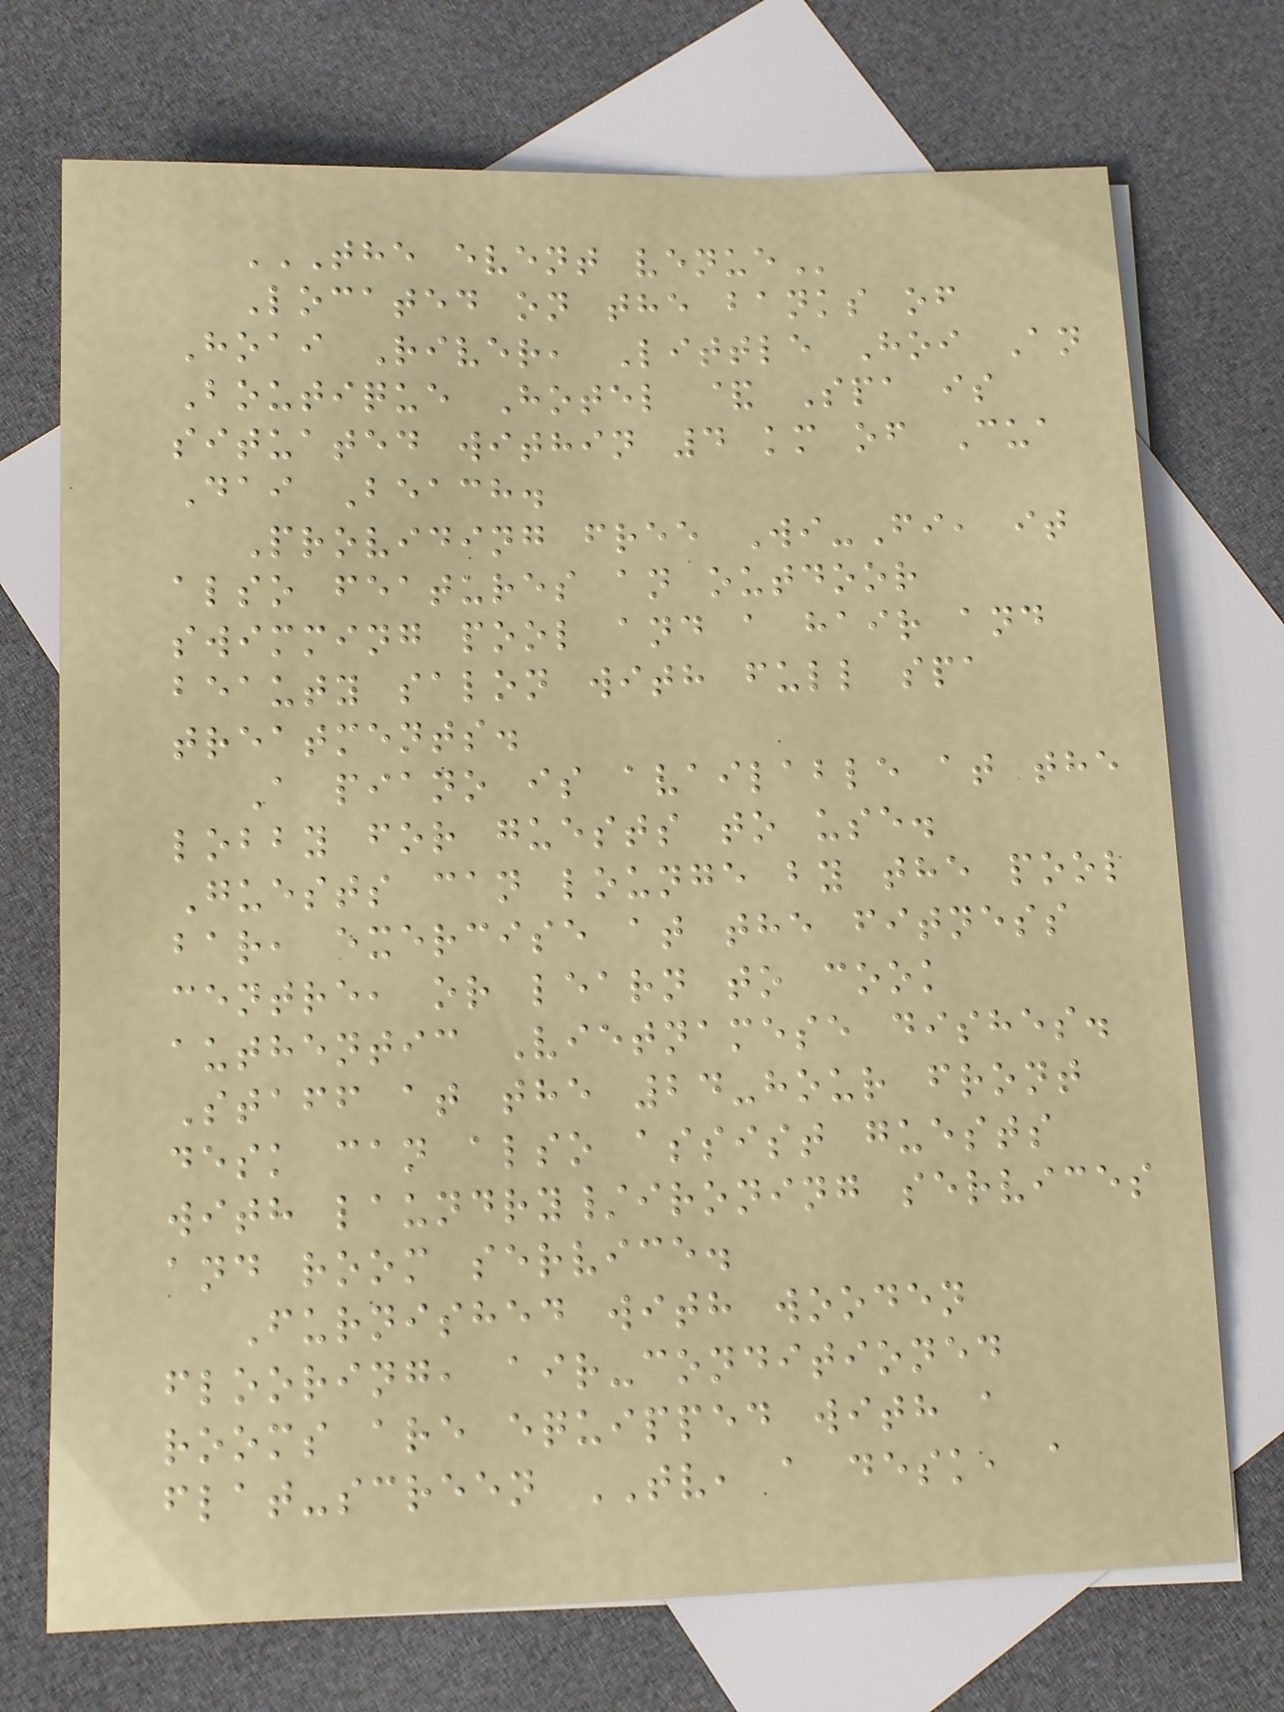THE EVENT VENUE
Located on the banks of
Hoai River, Little Hoi An
Boutique Hotel & Spa is
situated within 4 km of Cua
Dai Beach.
Providing free Wi-Fi, it
also features an outdoor
swimming pool and a hair and
beauty salon with full spa
treatments.
A piano is available at the
lobby for guests to use.
Guests can lounge by the pool
bar, exercise at the fitness
centre, or learn to cook
authentic Vietnamese dishes.
Staff at the 24-hour front
desk can also assist guests
with laundry/ironing services
and room service.
Furnished with wooden
flooring, air-conditioned
rooms are equipped with a
flat-screen TV, a desk, a
